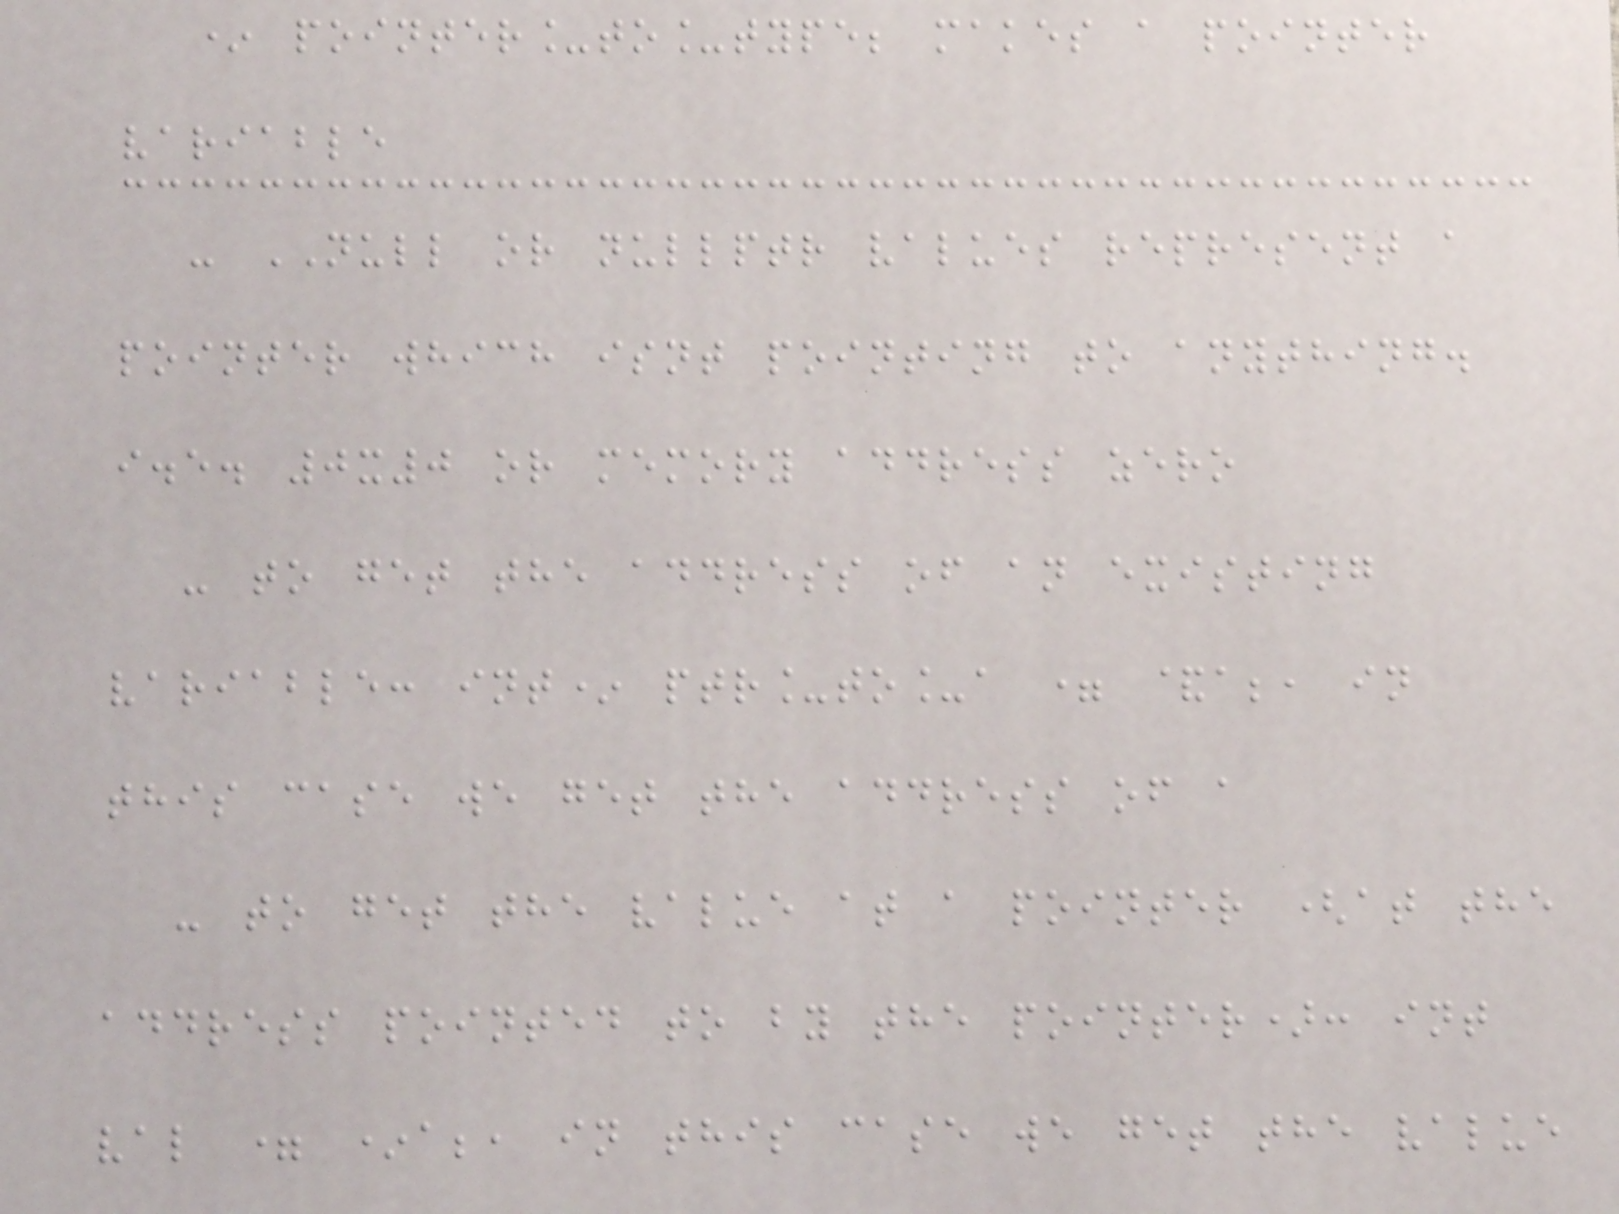* pointer_to_type; makes a pointer
variable
- NULL or nullptr values represent a
pointer which isnt pointing to anything.
i.e. 0x0 or memory address zero
- to get the address of an existing
variable: int* ptr_to_a = &a;, in
this case we get the address of a
- to get the value at a pointer (at the
address pointed to by the pointer): int
val = *a;, in this case we get the value
